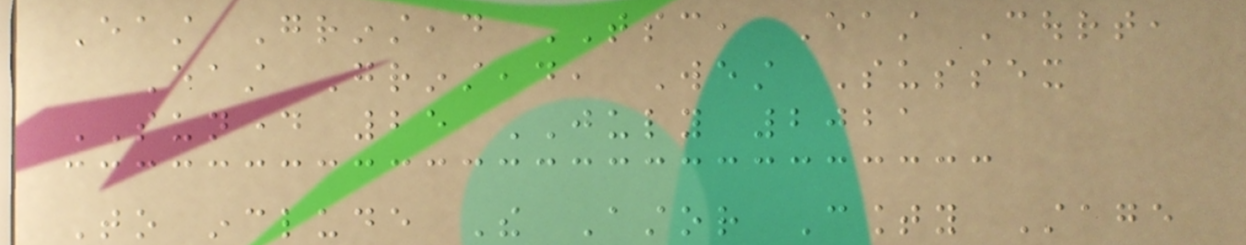East Grinstead TSC, East Court,
East Grinstead, West Sussex
SUNDAY 25 JULY 2021
To include The Astor County Stage
